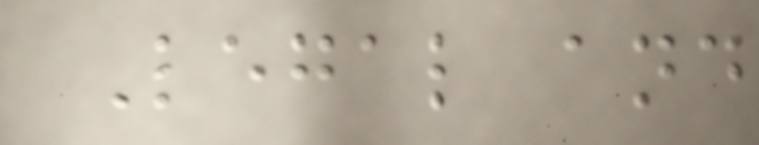Legal and
